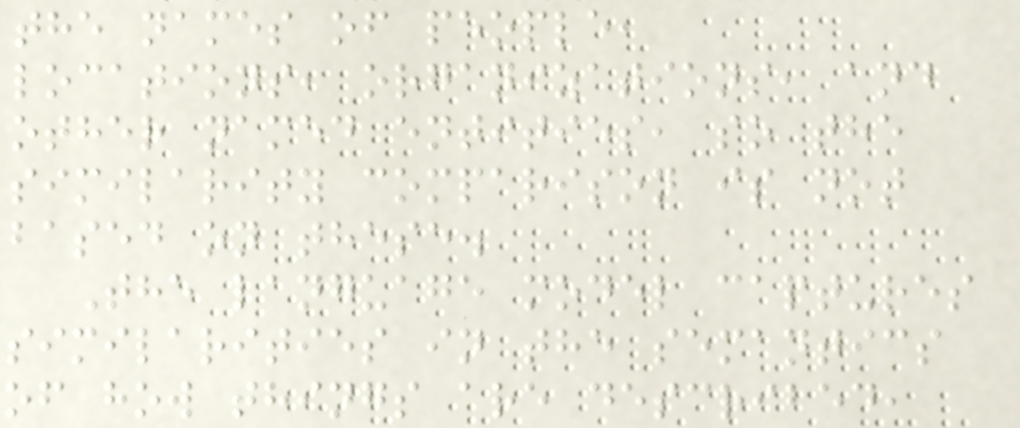the names of people,
locations, organizations, and
other named entities, so the
similarity comparison is not
based on these.
The language model captures
similarities in the semantics
of how things are described,
